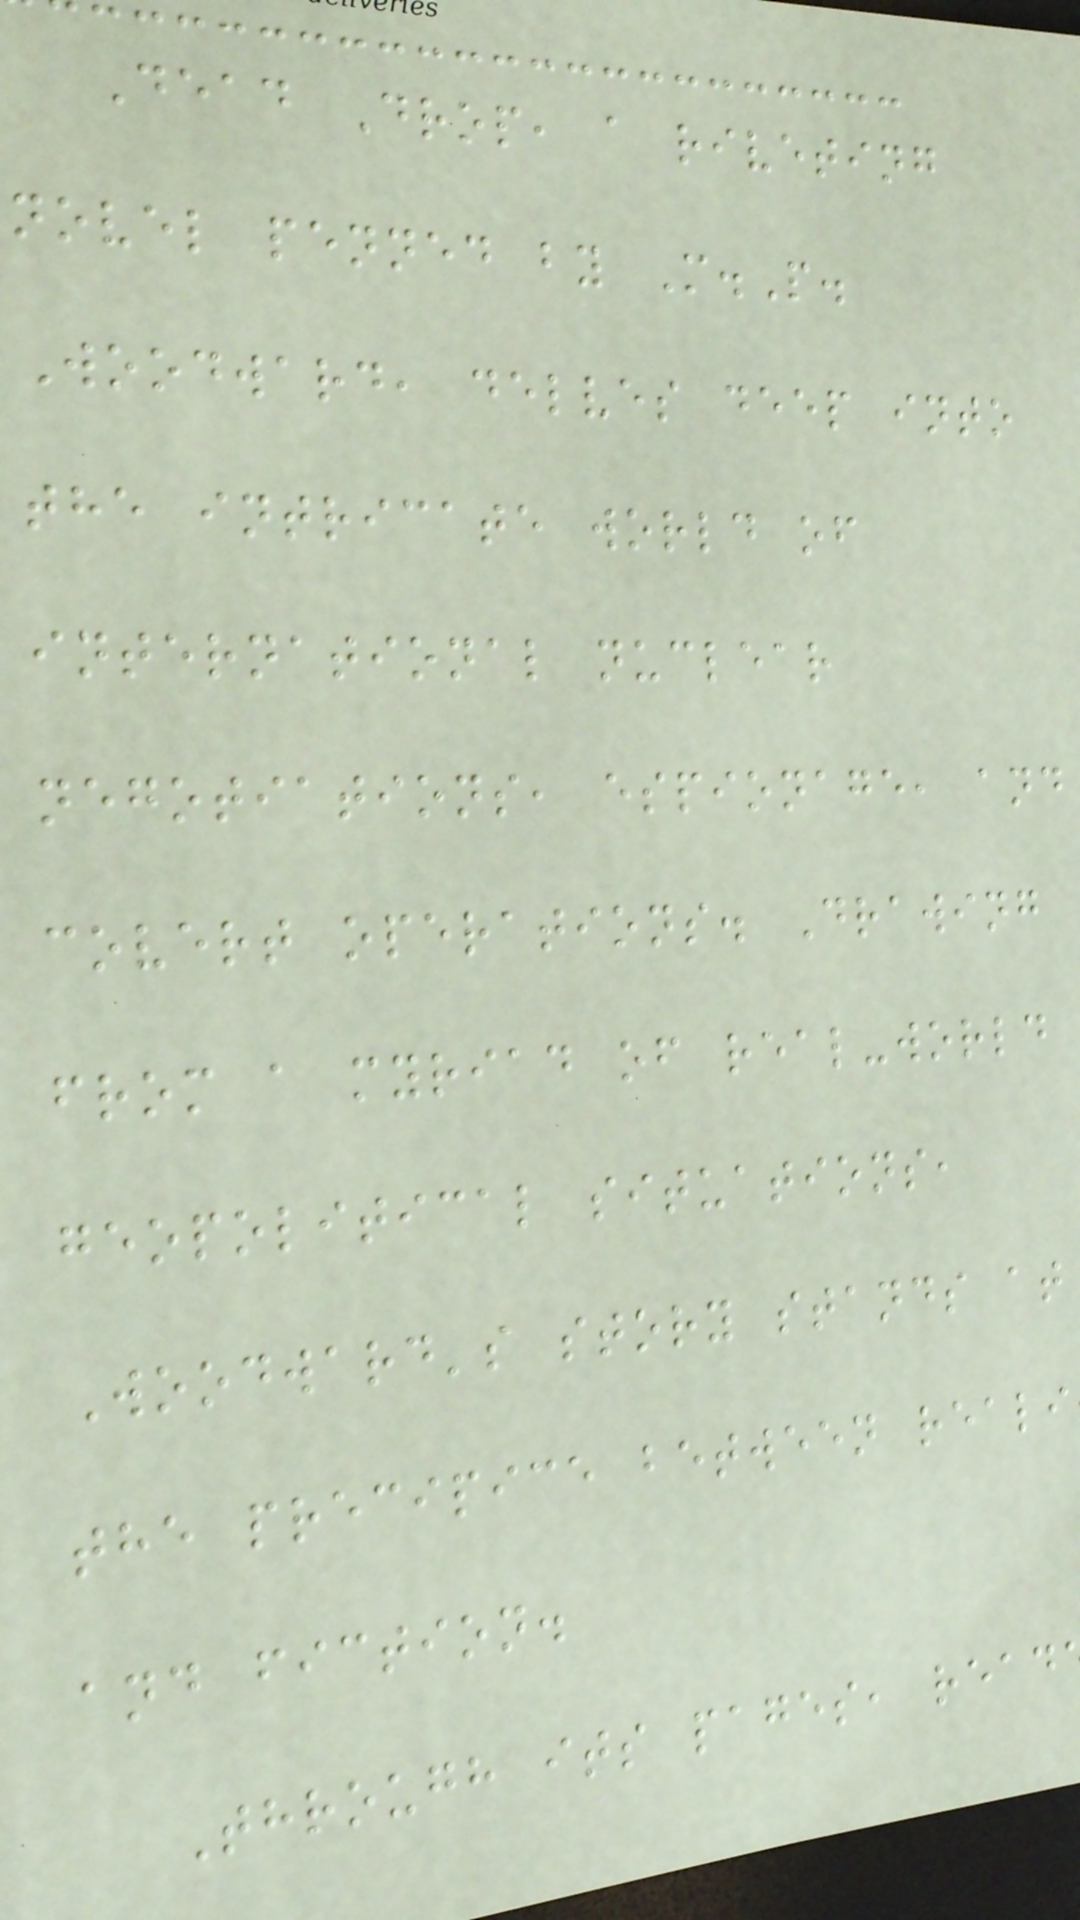Dead Drop, a riveting
novel penned by M.P.
Woodward, delves deep into
the intricate world of
international nuclear
negotiations, espionage, and
covert operations. Drawing
from a myriad of real-world
geopolitical situations,
Woodward's story stands at
the precipice between reali
and fiction.
Through its pages, read
